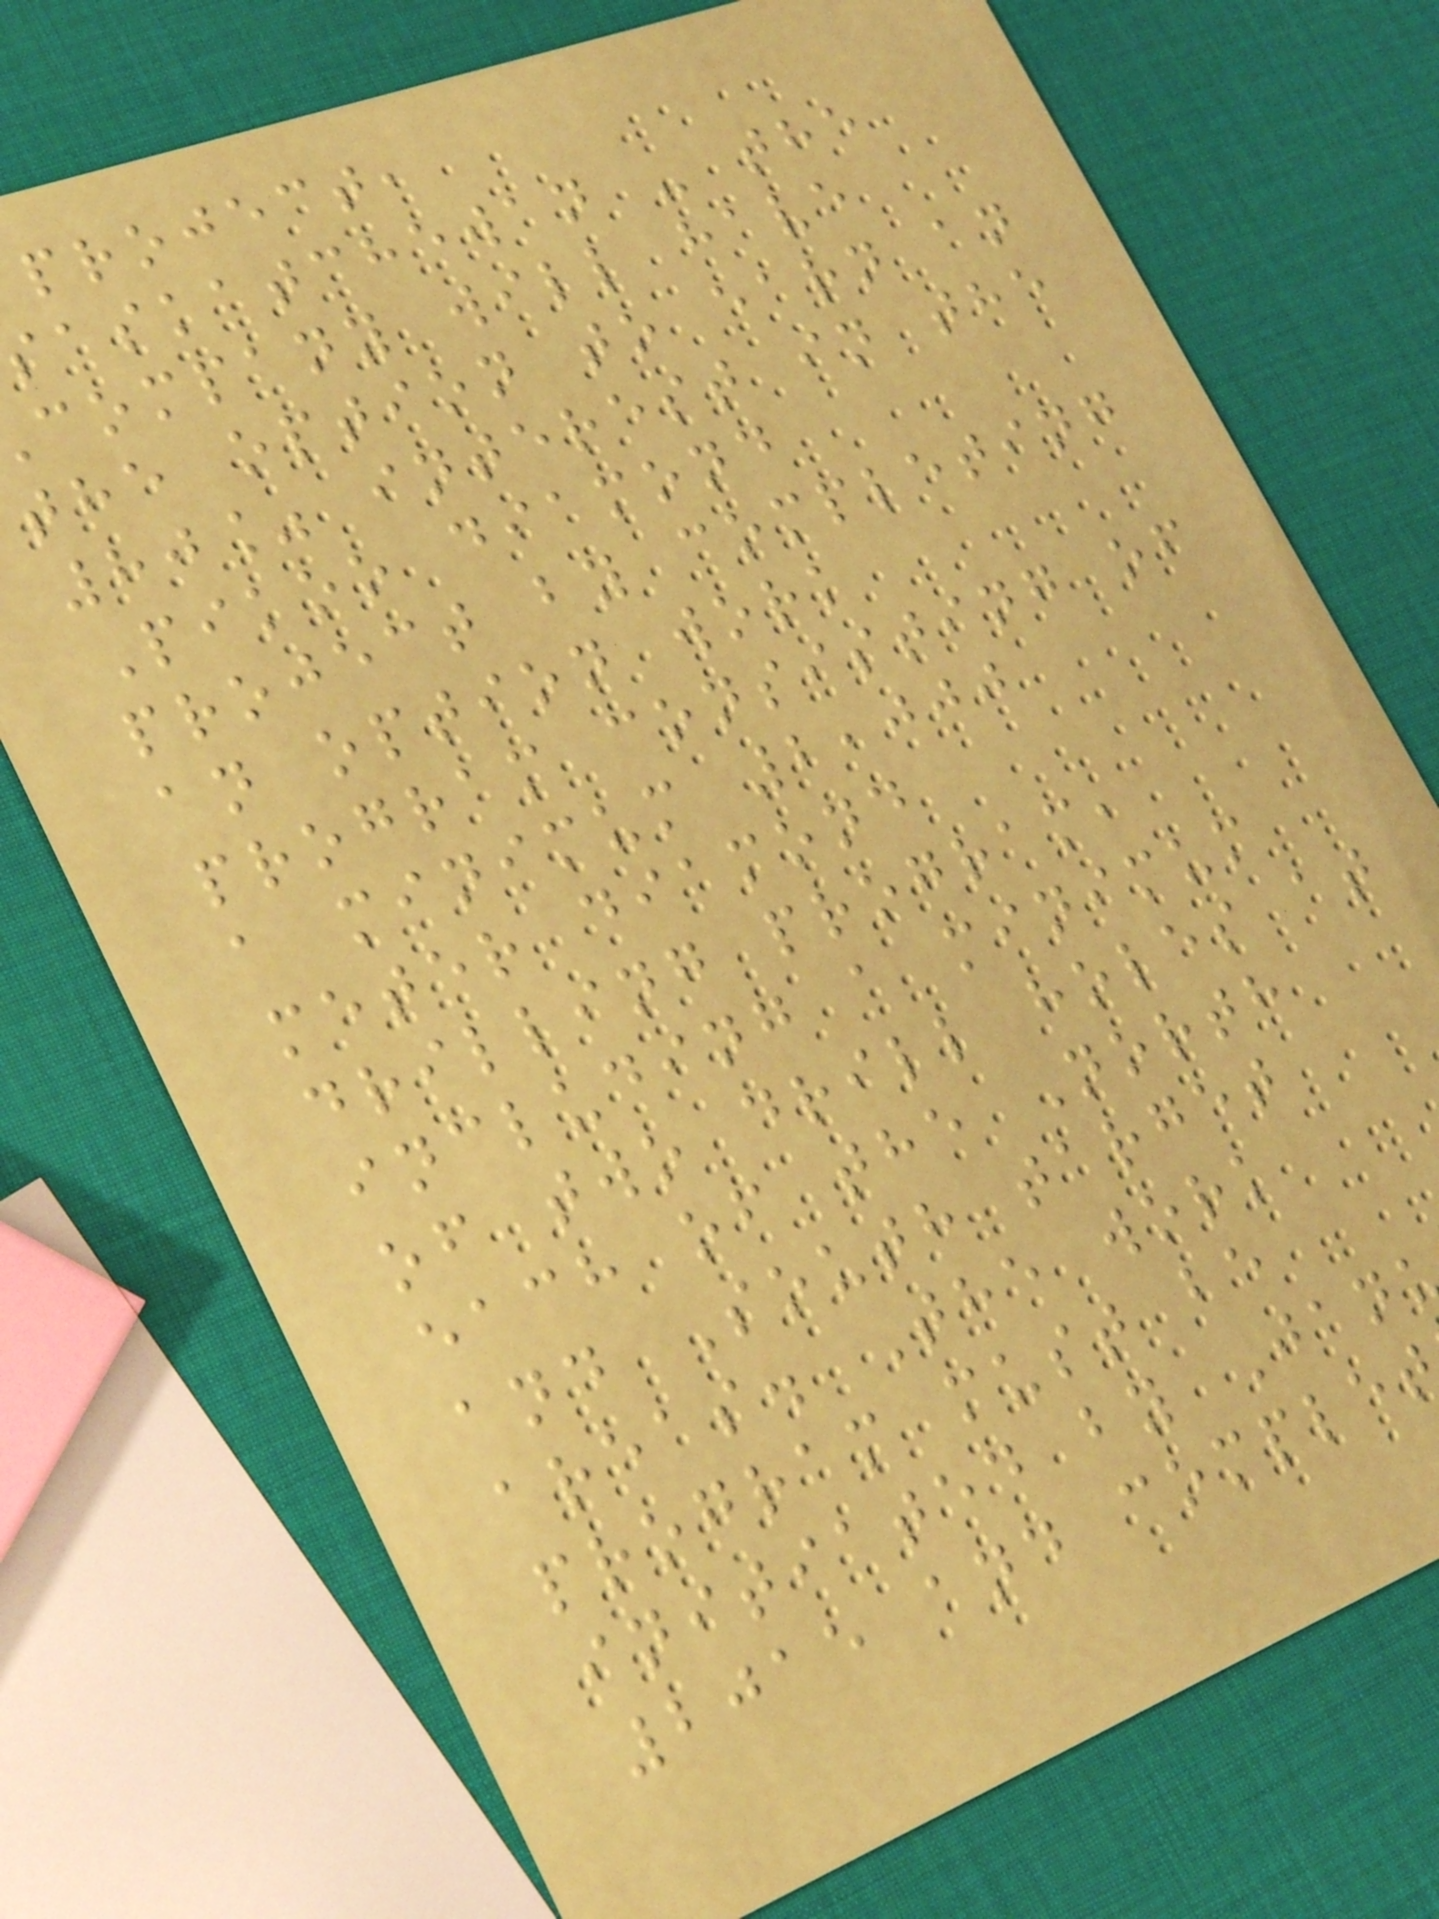project,
saskatchewan - the
company will have
the option to earn an
80% interest in the
Pikoo diamond
project by completing
an option work
program consisting of
a minimum 2,000
meter diamond
drilling program,
including a minimum
of two drill holes at
each of the North
and South target
areas. The work
program must be
initiated by Jan
2015 and complet
